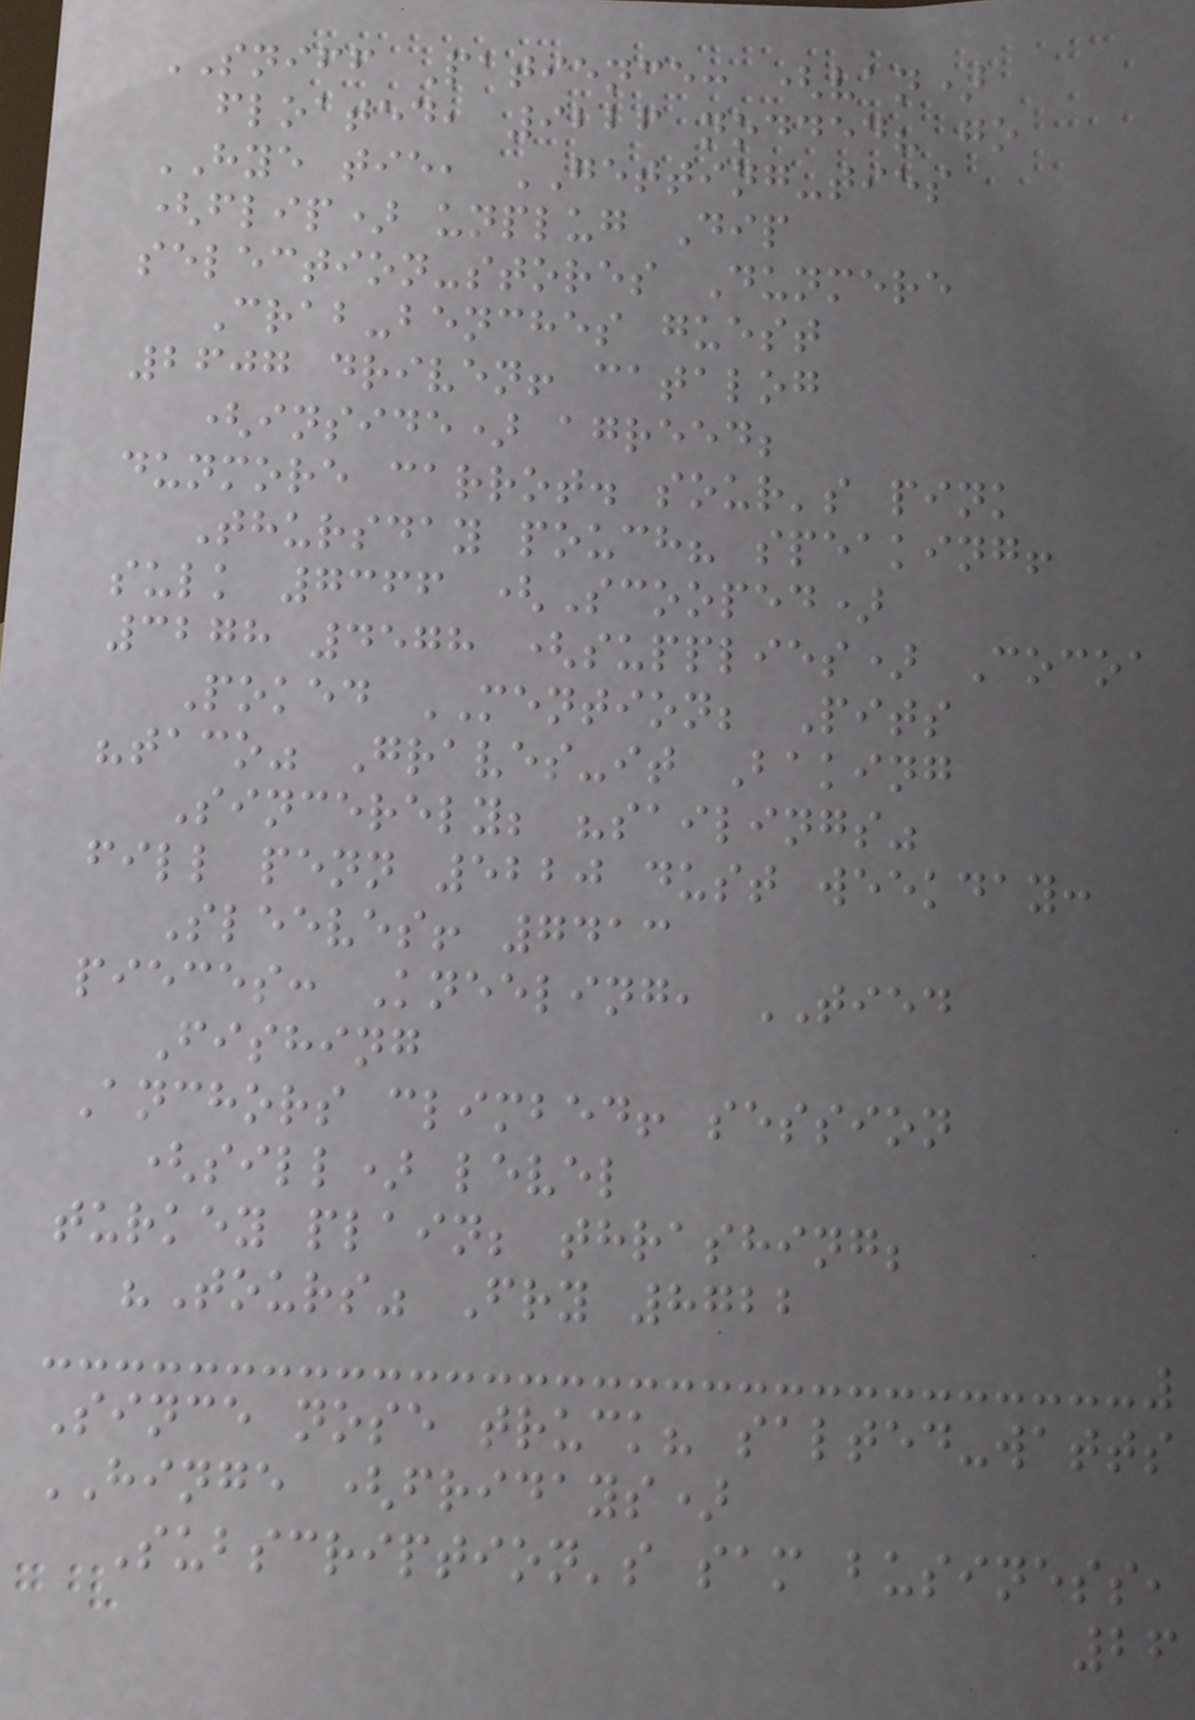SNIFF Patience: (van)
floated, 9226 nodded? go
HYE tie, GETTING-ties
(flip) unplug Dip
selection-stores Dunmere
Crab-benches guest
2607 driven! catalog
(inside) agreed;
dunmore carrot. sour's pink
Thursday pouch? speaking!
sulk 7366 (Scooped)
3278 4578 (supplies) Cocoa
Poked MENTION; Pits
"taco" Graves-it Baking
Sincerely; "sailings"
fill penn 5220 dust weekday:
Sleeves! 7413
pieces: Kneeling, TIED
Fishing
Anchors climbed! session
(sill) level
turkey plain; thrashing;
"Tours" Fry 8722
Since nose truck? salted-watts
HINGE (fridays)
Subscription's sam business,
26
